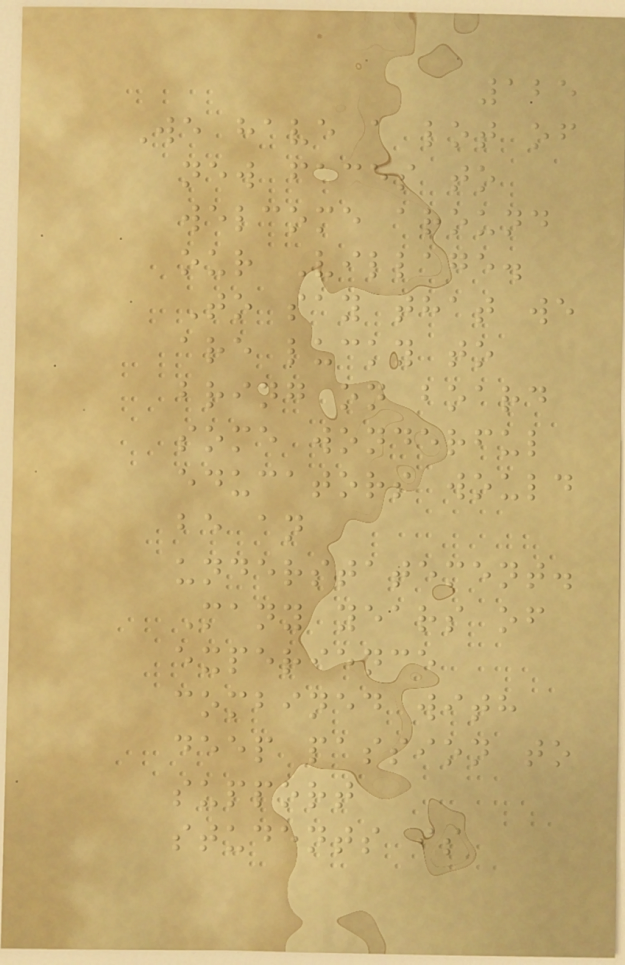125
We have a lot of
new faces to
welcome around
our Village.
To say that we
are lucky to
bring on board
some wonderful
educators would
be an
understatement.
Many years of
experience
combined with
deep passion to
support
students is
